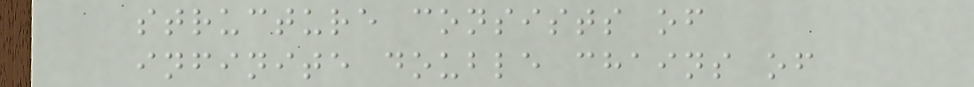structure consists of
infinite double chains of
